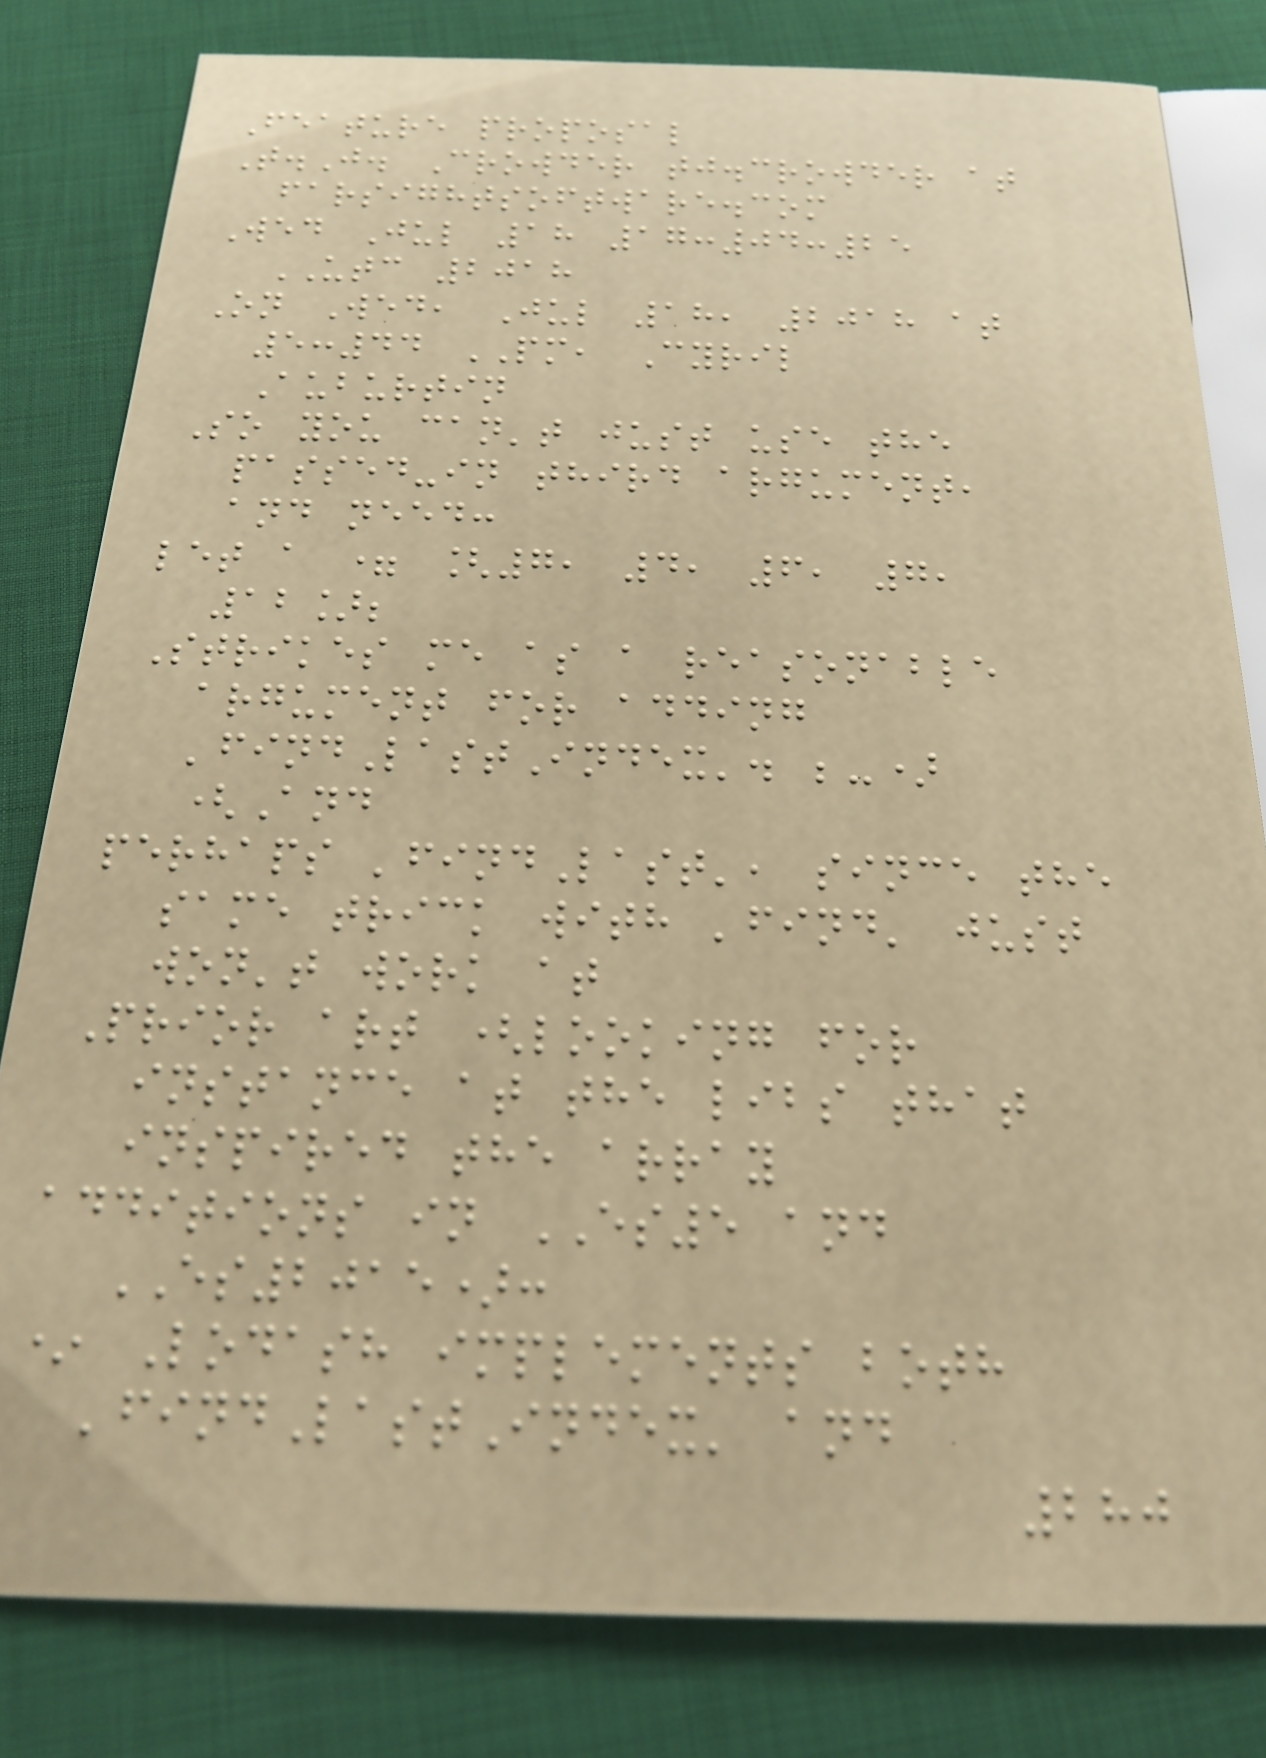Feature proposal
T.J. Crowder tj.crowder at
farsightsoftware.com
Wed Jul 18 17:04:25
UTC 2018
On Wed, Jul 18, 2018 at
5:44 PM, Cyril
Auburtin
So you can't just use the
passed-in third argument,
and need:
let a = [7, 4, 6, 7,
12];
Strikes me as a reasonable
argument for adding
'findLastIndex'. ;-)
(And
perhaps 'findLast', since the
same trick with 'find' just
won't work at
Prior art (looking for
instance at the libs that
inspired the array
additions in ES5 and
ES2015):
* Lodash implements both
'findLastIndex' and
280
